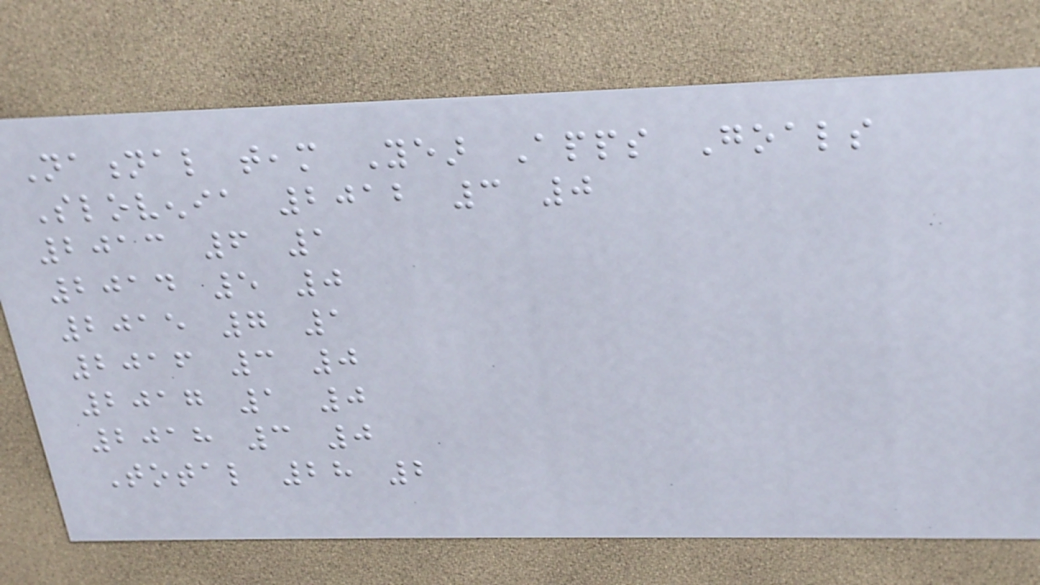National team Year Apps Goals
Slovenia 2012 3 0
2013 6 1
2014 5 0
2015 7 1
2016 3 0
2017 1 0
2018 3 0
Total 28 2
